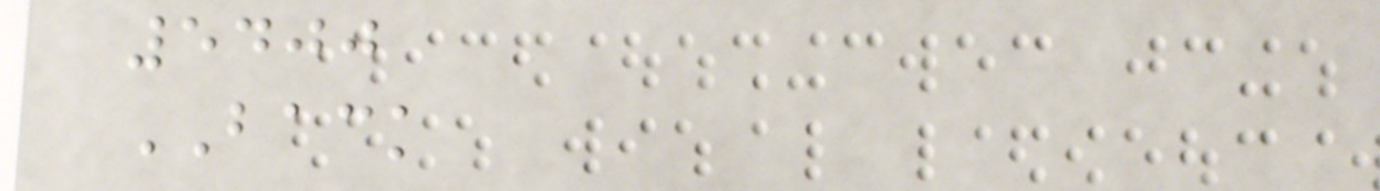5400
BACK
